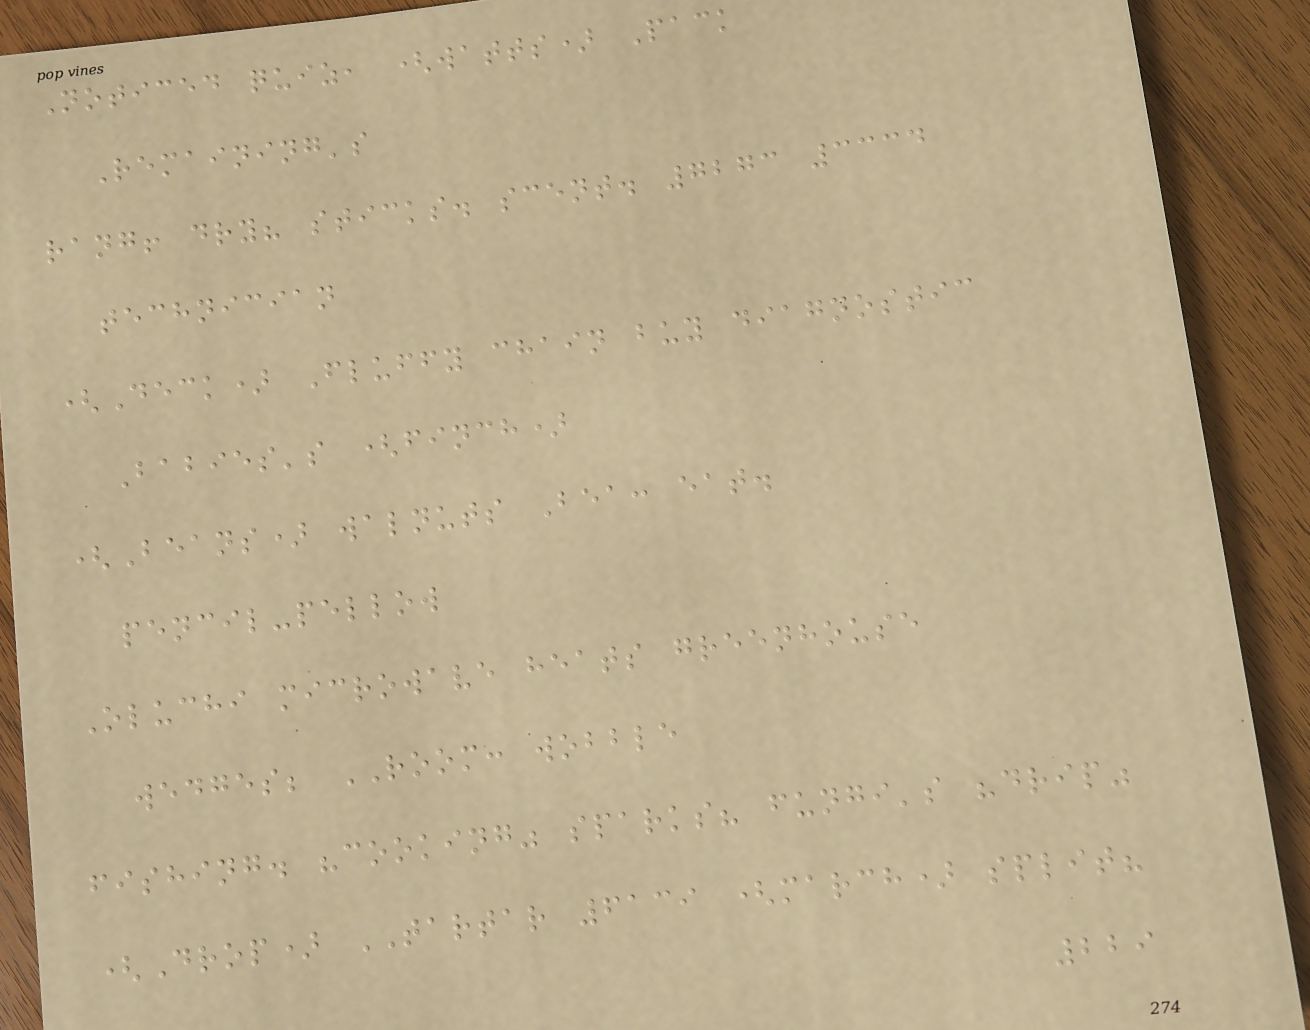Noticed quiz, (watts) Pack
Remaining's
rang! dry? sticks. scent. 7273 3334
technician
(Deck) Fluffy chain buy diagnostic
Babies's (finch)
(Beans) walnuts Bea: eat.
pencil-pellow
Oluchi microwave heats greenhouse
wedges; ROOM: wobble
fishing. "cooking" sparks? fungi's "drip"
(Drop) TARTAR 6139 (march) split?
229
